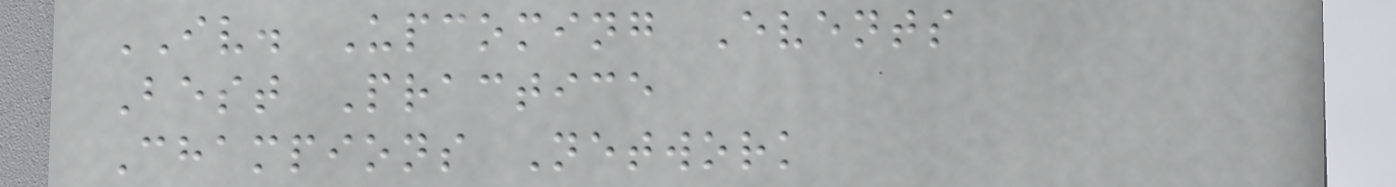IV. Upcoming Events
Best Practice
Champions Network
